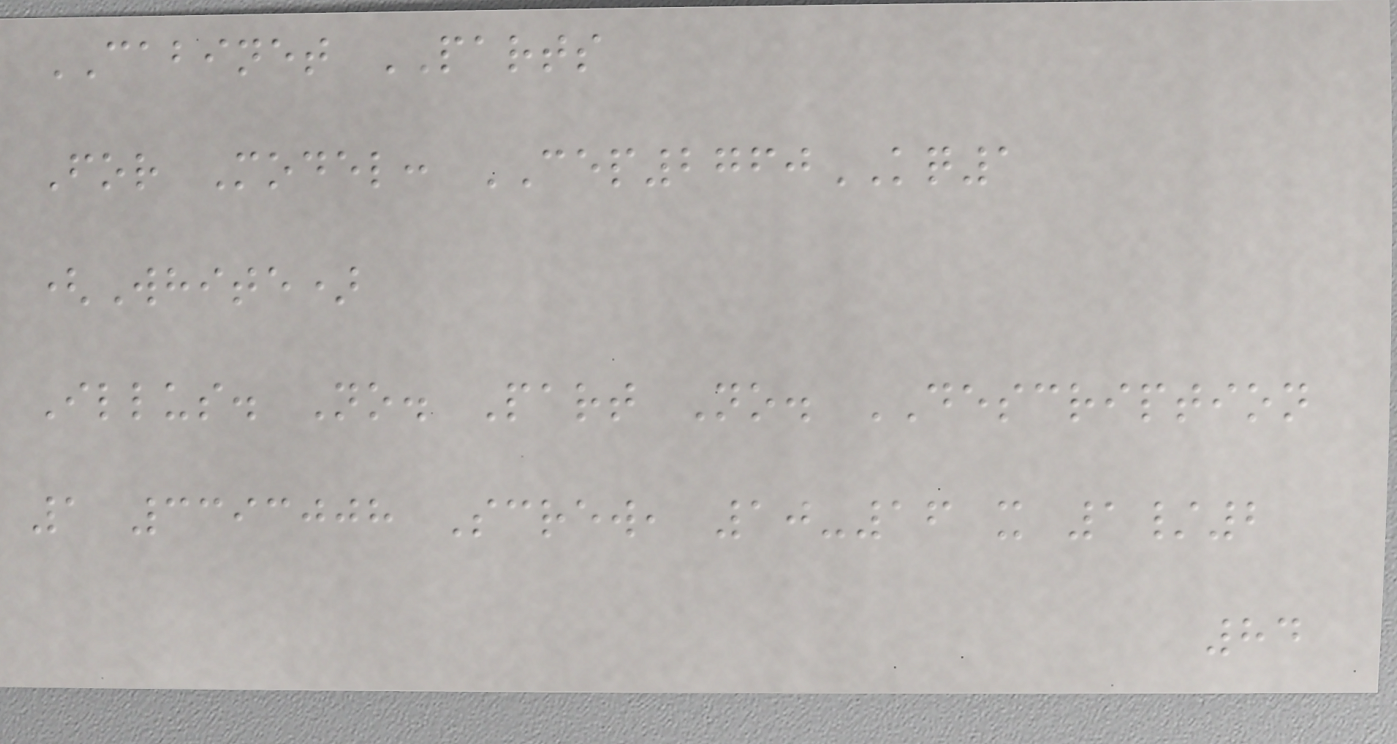CABINET PARTS
For Model: CEP2760KQ1
(White)
Illus. No. Part No. DESCRIPTION
1 3393008 Screw, 10-16 x 1/2
84
